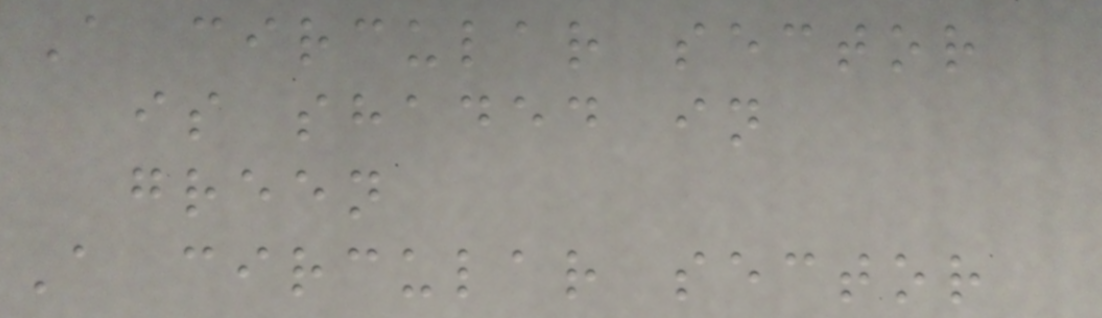A circular sector
is shaded in
green
A circular sector
